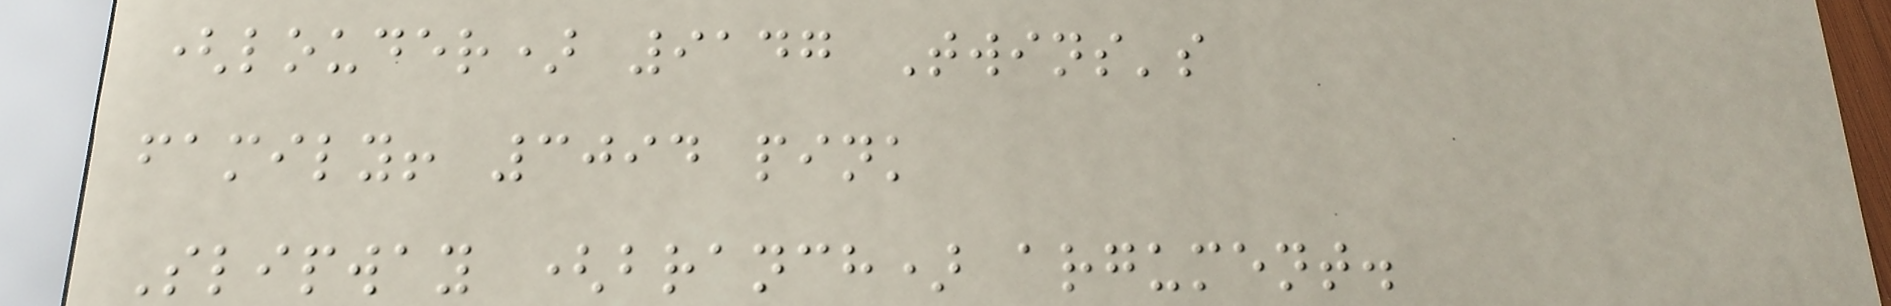(louder) 9147 Twins's
family! 3094 pink
Slipway (branch) argument.
